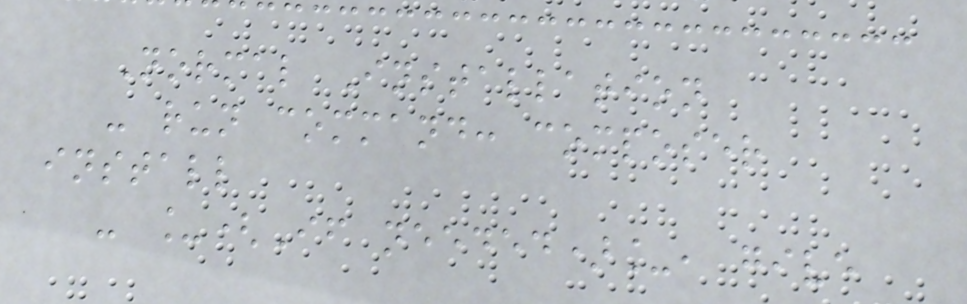Normal Installation
- run command: composer
install
- _(If needed)_, give
